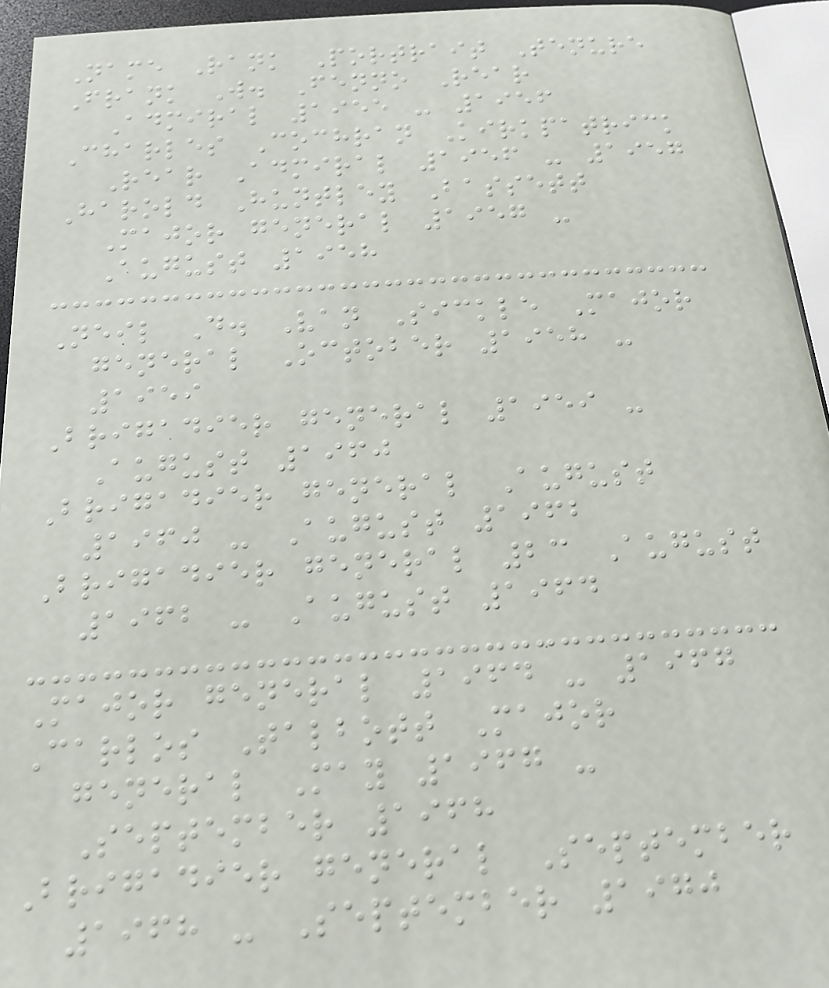Name Rank Portrait Tenure
Frank W. Fenno Rear
Admiral 1955 - 1956
Charles Cochran Kirkpatrick
Rear Admiral 1956 - 1957
Harold Huntley Bassett
Major general 1957 -
August 1958
Neil D. Van Sickle Major
general October 1958 -
1959
Brigadier general 1959 -
August 1960
Brigadier general August
1960 - August 1962
Brigadier general 23 August
1962 - August 1964
Major general 1964 - 1967
Carlos Talbott Major
general May 1967 -
September 1968
Brigadier general September
1968 - September 1970
